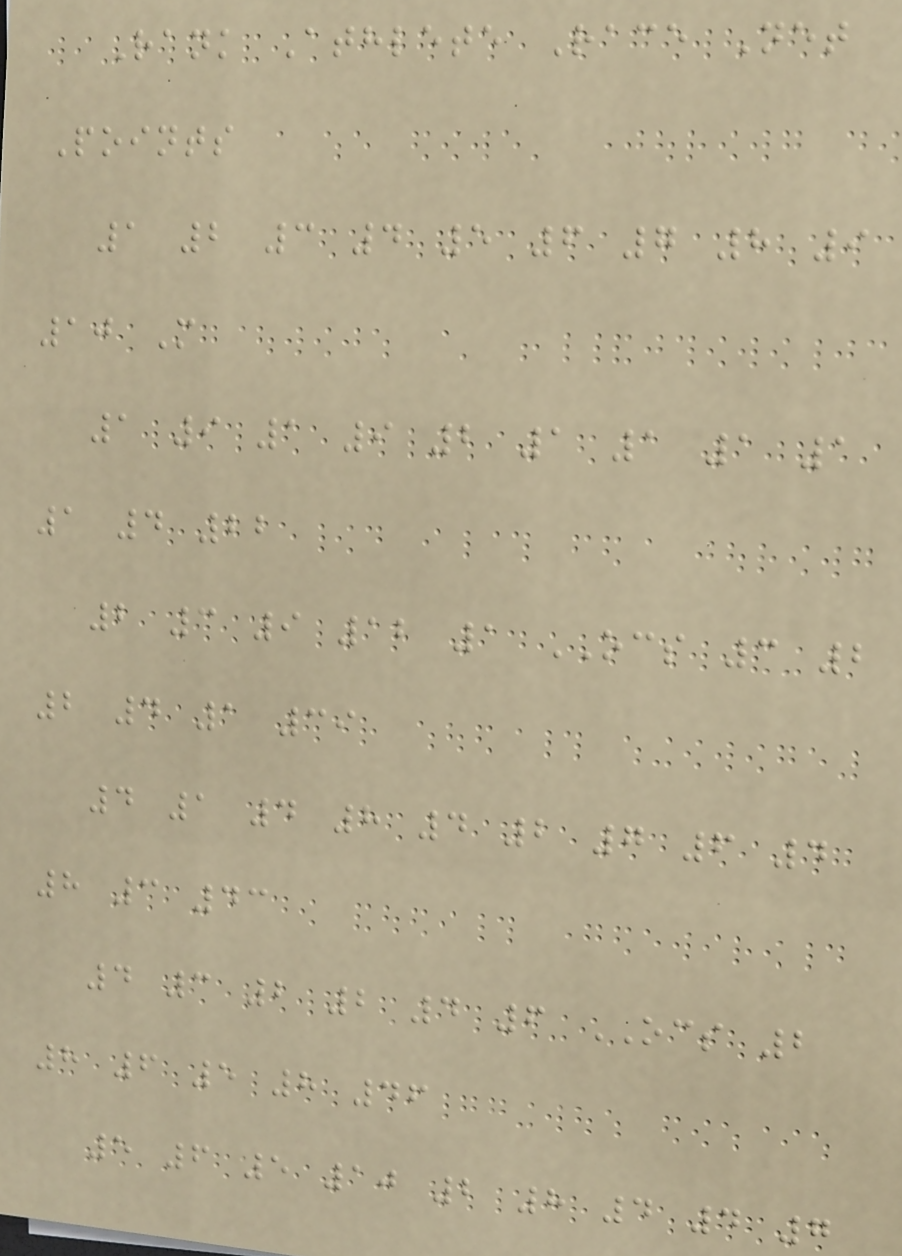Rank Athlete Race Net
Points
1 2 3 4 5 6 7 8 9
10 M
1 9 1 9 2 1 1 1 1
1 4 22
2 3 9 12 1 OCS 3 2
2 4 1 39
4 1 4 8 4 2 7 6 4
8 3 43
4 3 2 2 4 6 OCS 2
8 6 5 8 46
5 6 5 10 2 8 4 4 7
